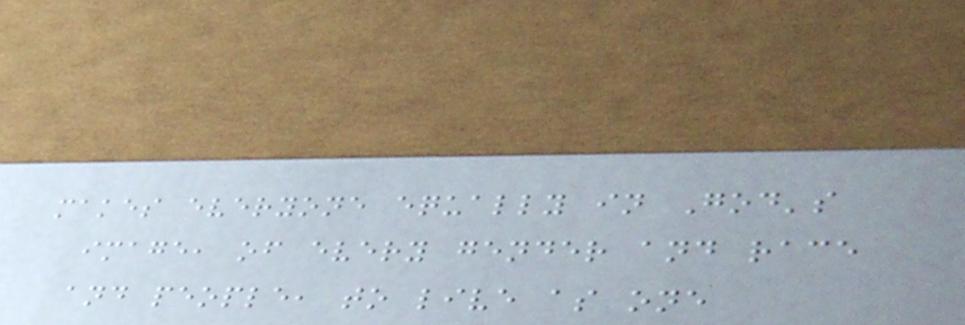makes everyone equally in God's
image, of every gender and race
and people, to live as one
